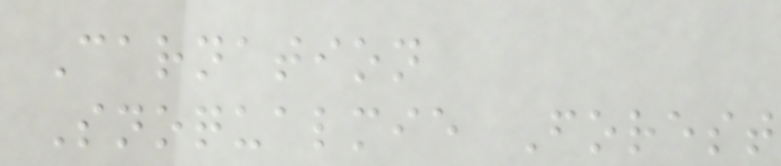Carnation
Snoqualmie Forest
